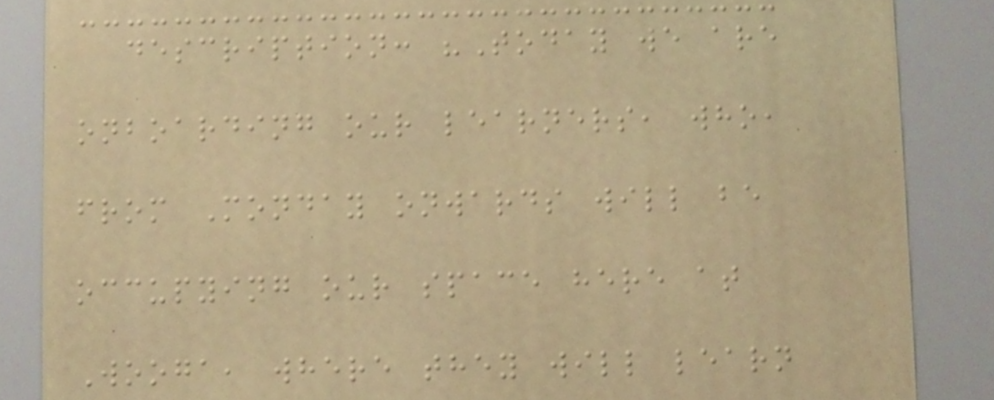description: "Today we are
onboarding our learners, who,
from Monday onwards will be
occupying our space here at
Wooga, where they will learn
